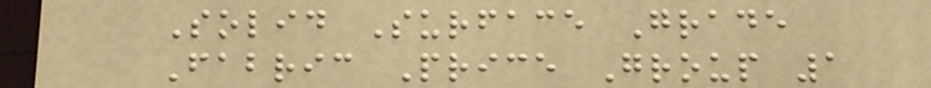Solid Surface Grade
Fabric Price Group 1
